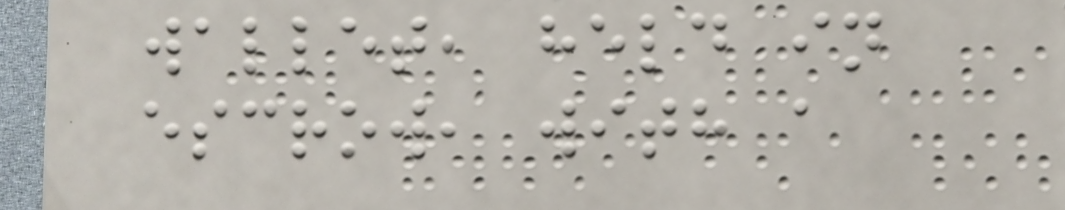wallet, held in
escrow, with a
